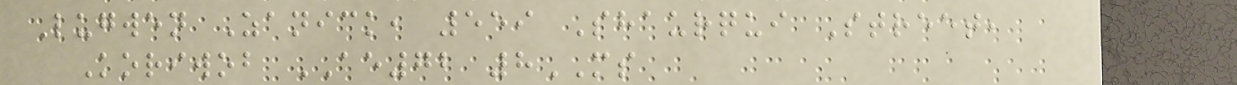Lugwen Zanick, 559 Shaurqui Street,
Koriwob AE72 8MS
